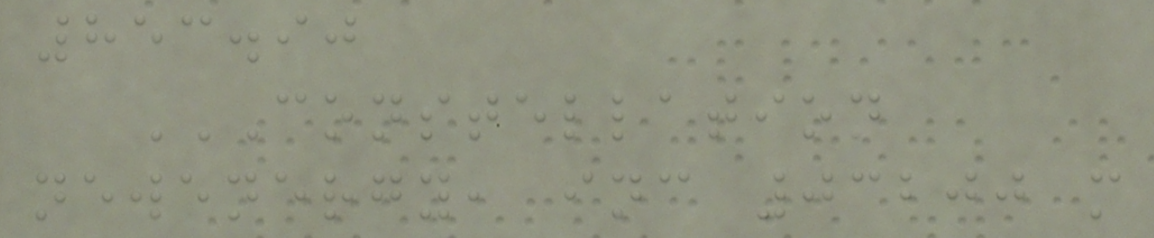853.90
CONSTELLATION
NEWENERGY, INC 03200 M
